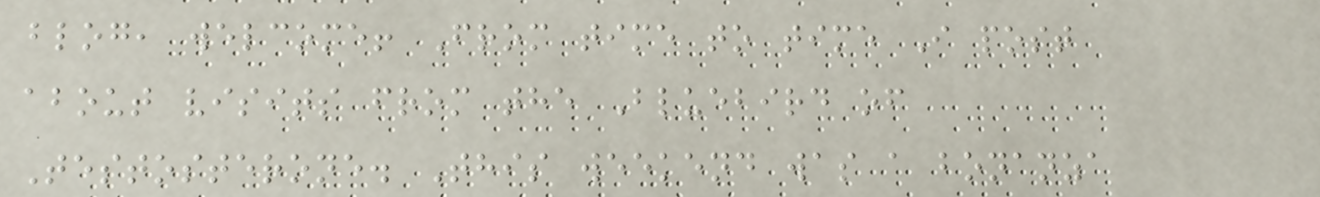blog, welcome! From time to time I post
about visits from the Bluebird of
Testosterone. This weekend was a bonanza
